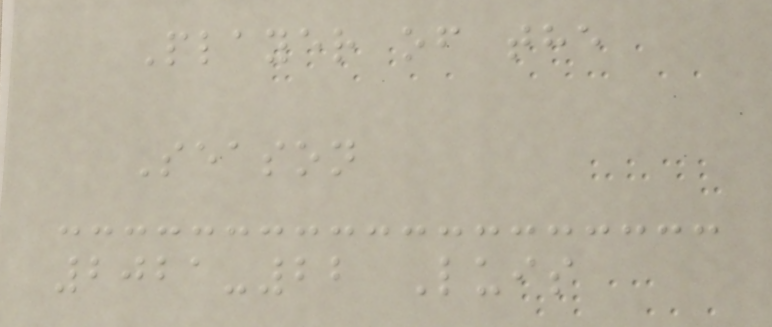Player of the
Season
2021-22 Luis
